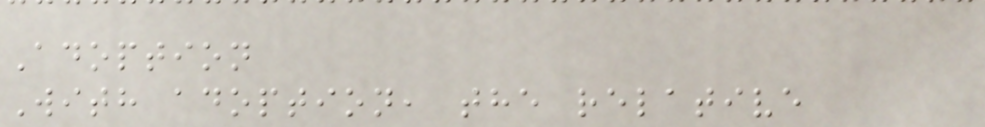Adoption
With adoption, the relative
